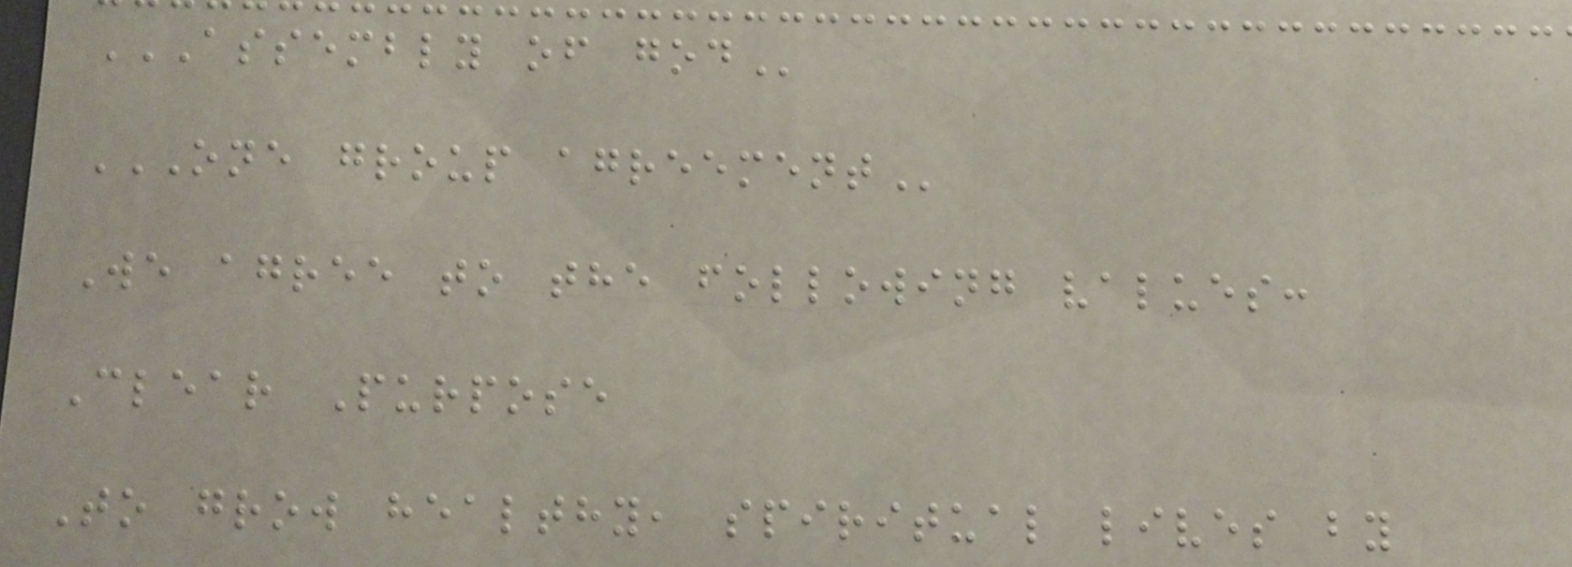ASSEMBLY OF GOD
ONE GROUP AGREEMENT
We agree to the following values:
Clear Purpose
To grow healthy, spiritual lives by
